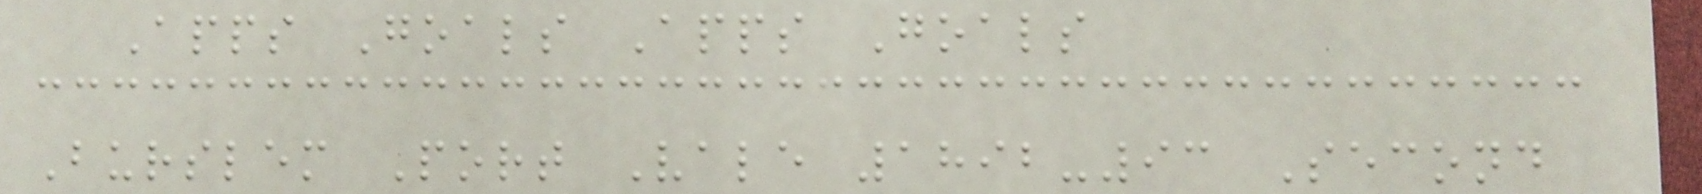Apps Goals Apps Goals
Burslem Port Vale 1892-93 Second
